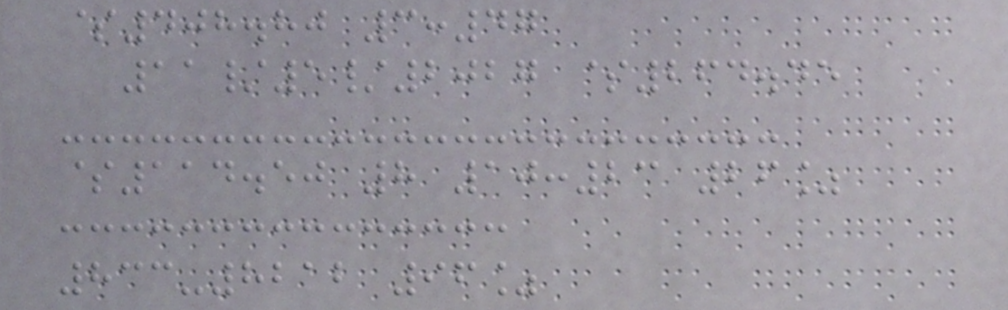$408.80 3:47
11/5/2027 $264.45
$114.50 8 10:23 26%
833-8212 96%
